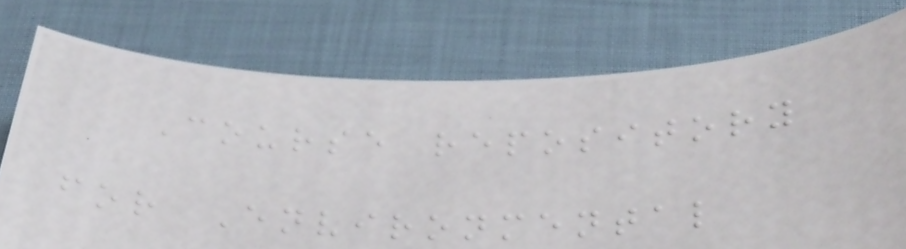Course repository
for Environmental
